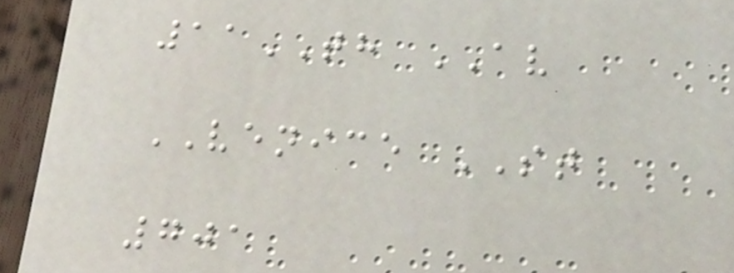11TH AV
VENICE ST
701
